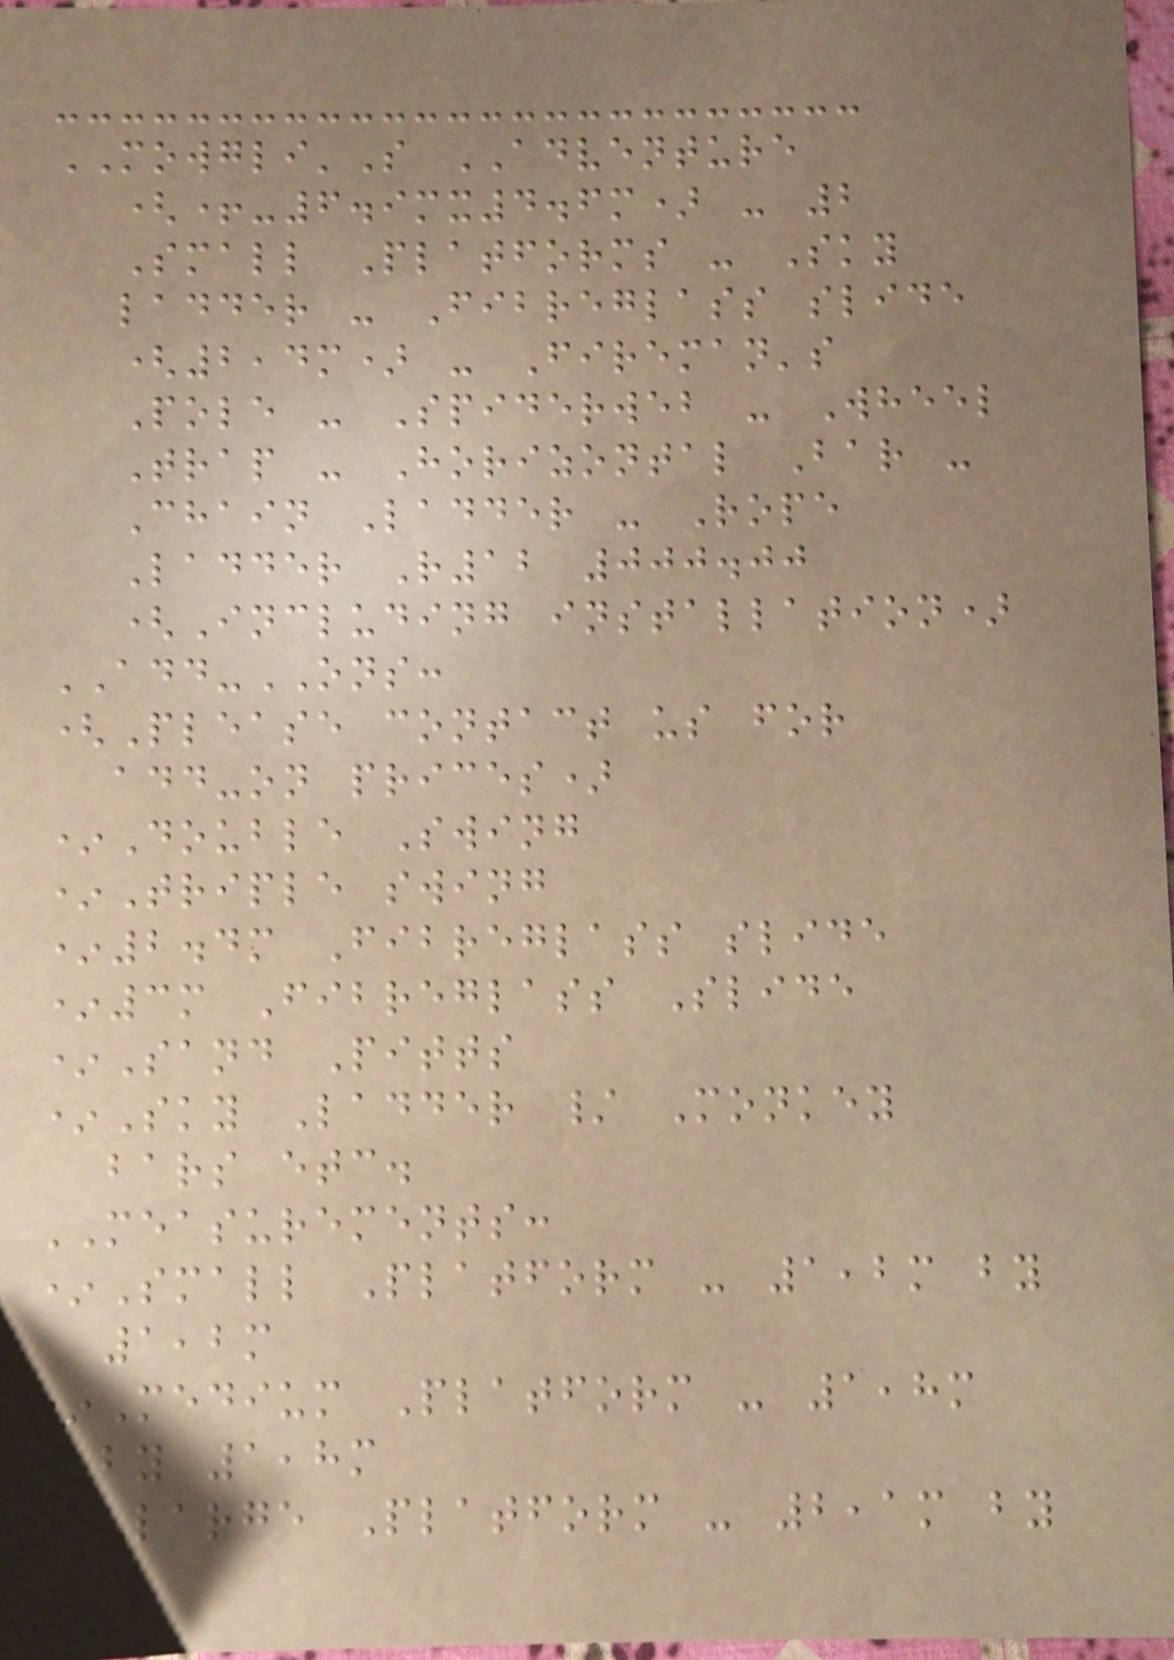MOWGLI'S ADVENTURE
(+-6.9mx4.6m) - 2
Small Platforms - Sky
ladder - Fibreglass slide
(2,4m) - Fireman's
Pole - Spiderweb - Wheel
Trap - Horizontal Bar -
Chain Ladder - Rope
Ladder R12 000.00
(Including installation)
ADD-ONS:
(Please contact us for
add-on prices)
*Double Swing
*Triple swing
*2.4m Fibreglass slide
*3m Fibreglass Slide
*Sand Pitts
*Sky Ladder / Monkey
bars etc.
MEASUREMENTS:
*Small Platform - 1,2m by
1,2m
*Medium Platform - 1,8m
by 1,8m
*Large Platform - 2,1m by
